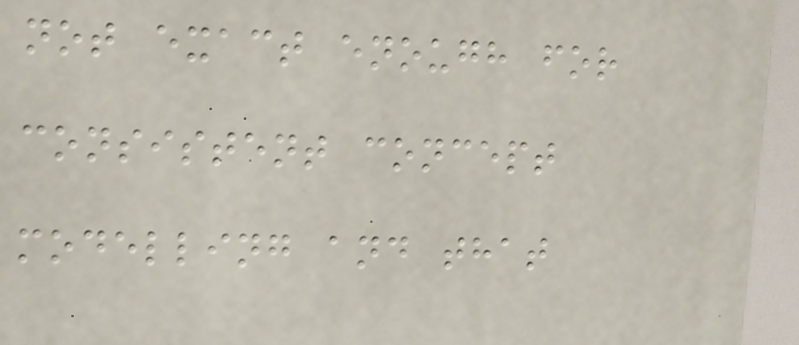not exact enough for
consistent concept
modelling and that
